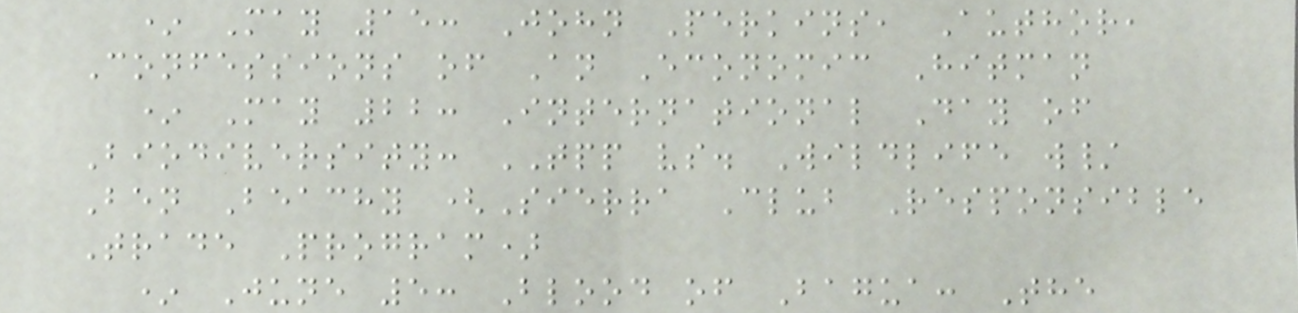* May 15: John Perkins, Author,
Confessions of An Economic Hitman
* May 22: International Day of
Biodiversity: TPP vs. Wildlife w/
Ben Beachy (Sierra Club Responsible
Trade Program)
* June 5: Blood of Bagua: The
